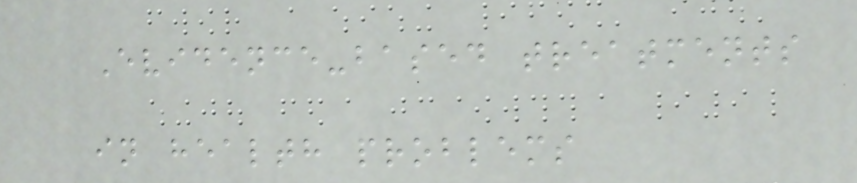Evidence-based treatments
in health problems
